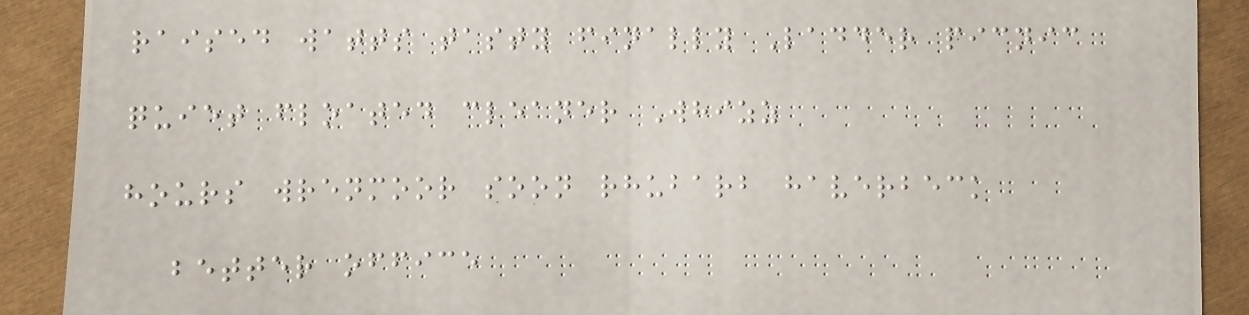raised watts tasty finally Ladder picnic
quiet floated cleaner Whizz
hours wrenmoor soon rhubarb haverbeck
better office
